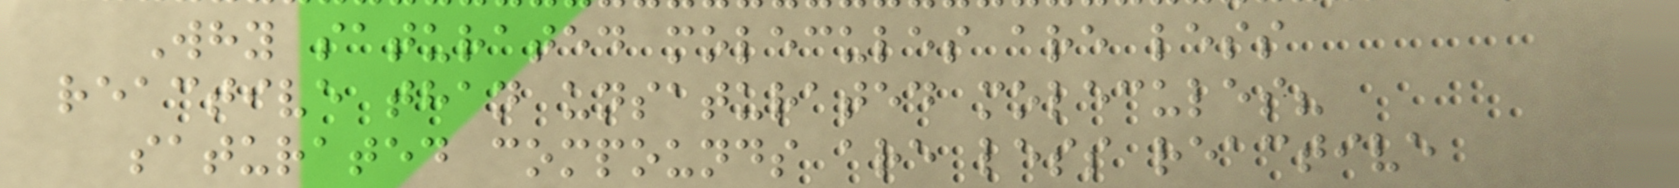Why saturated molecules are less
reactive than unsaturated molecules?
saturated compounds are less reactive
